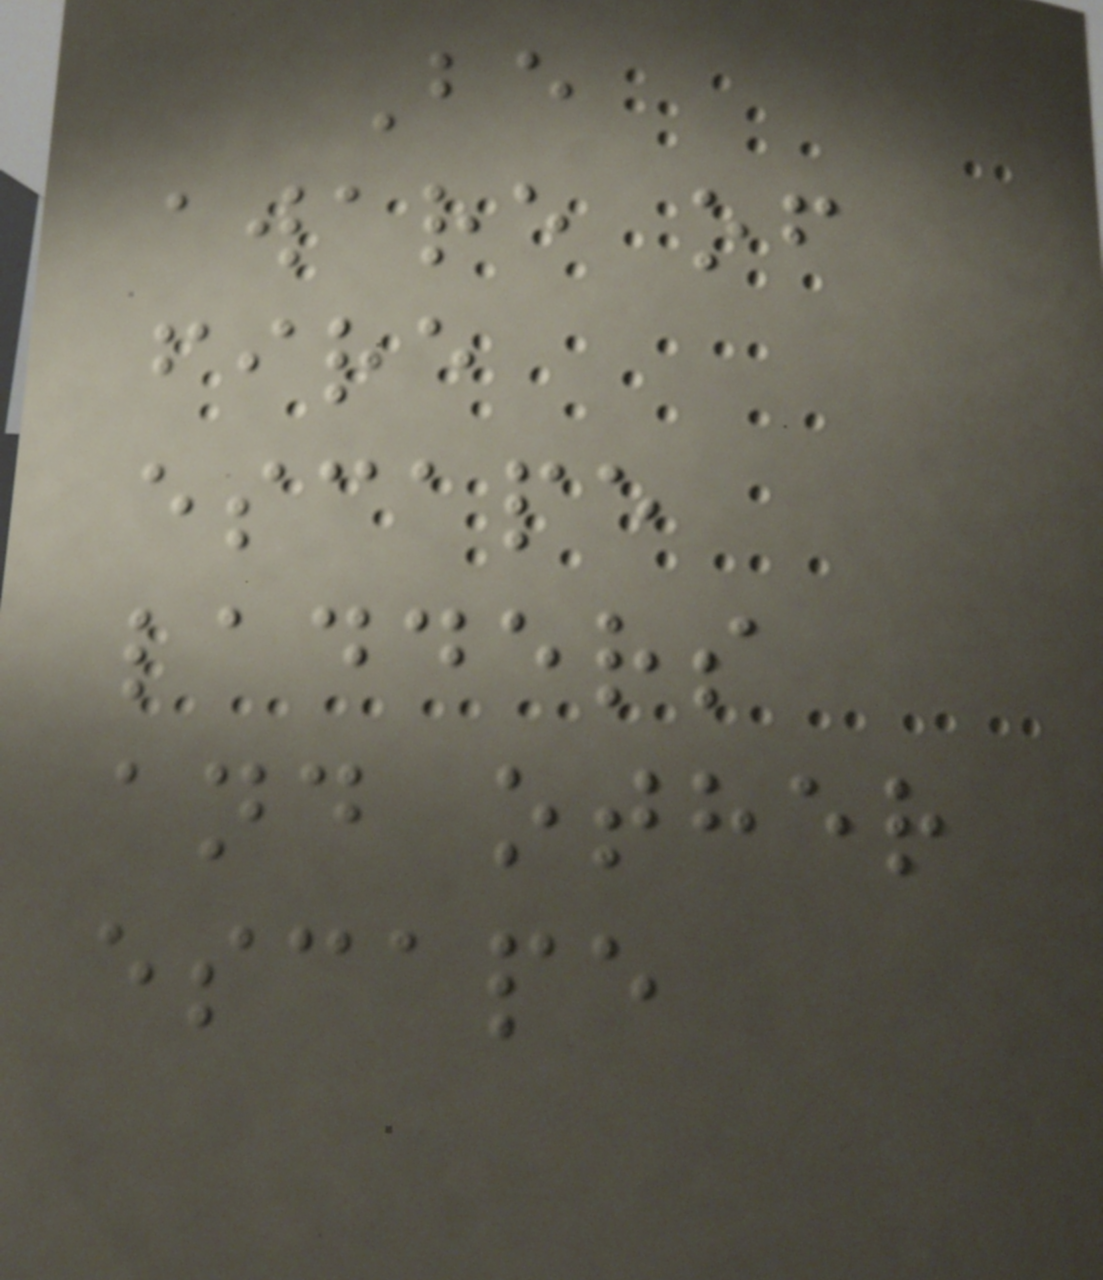Be
aware of
fire
escape
ladders
and other
escape
